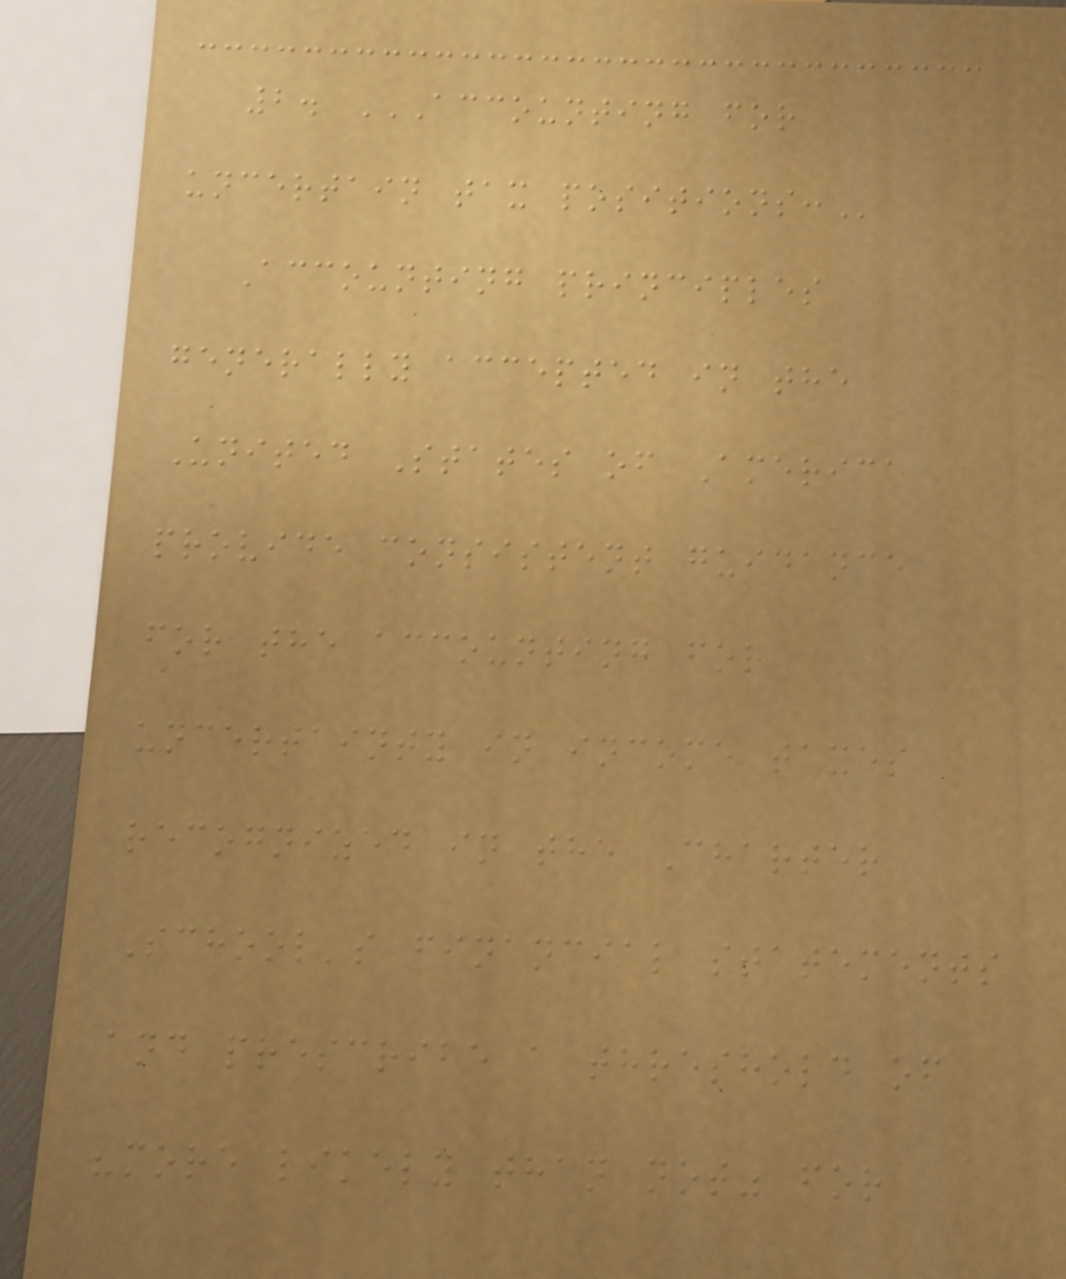2. ACCOUNTING FOR
UNCERTAIN TAX POSITIONS:
Accounting principles
generally accepted in the
United States of America
provide consistent guidance
for the accounting for
uncertainty in income taxes
recognized in the Charter
School's financial statements
and prescribe a threshold of
"more likely than not" for
